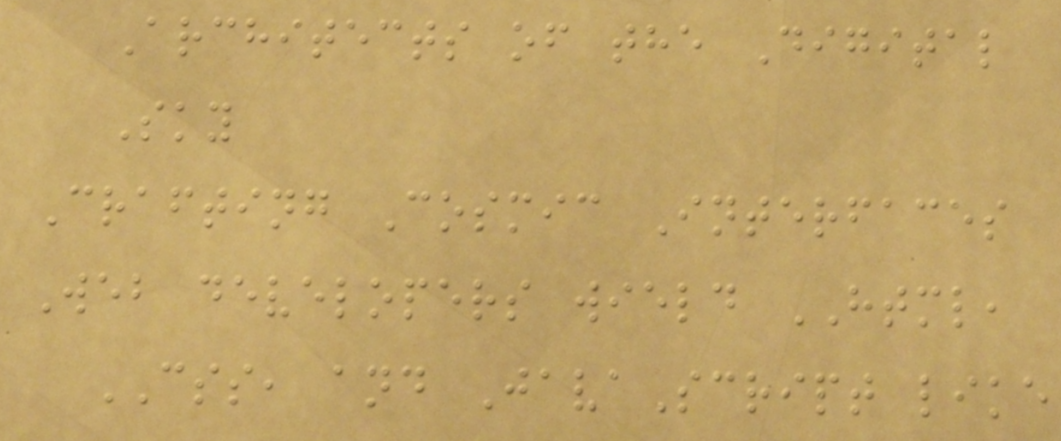Architects of the Digital
Sky
Crafting Cosmic Interfaces
Web developers wield HTML,
CSS, and JavaScript like
